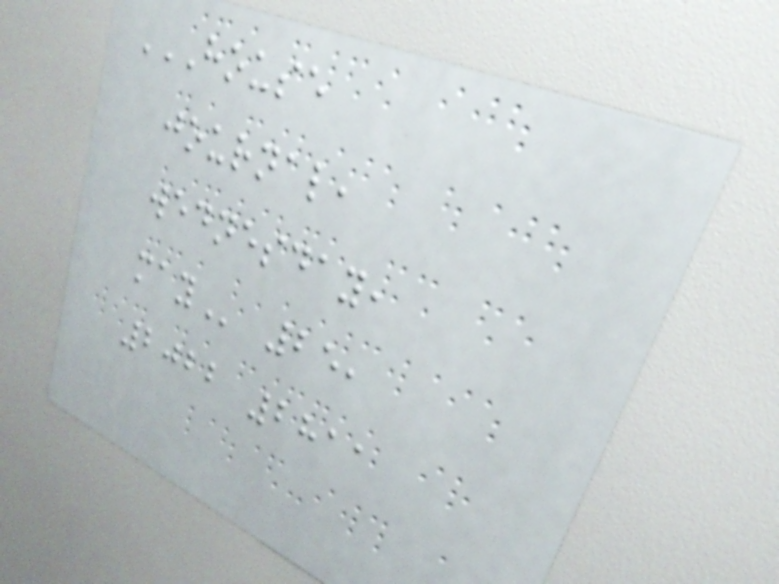HOUSE
JOURNAL,
WEDNESDAY,
MAY 25,
2022 2811
